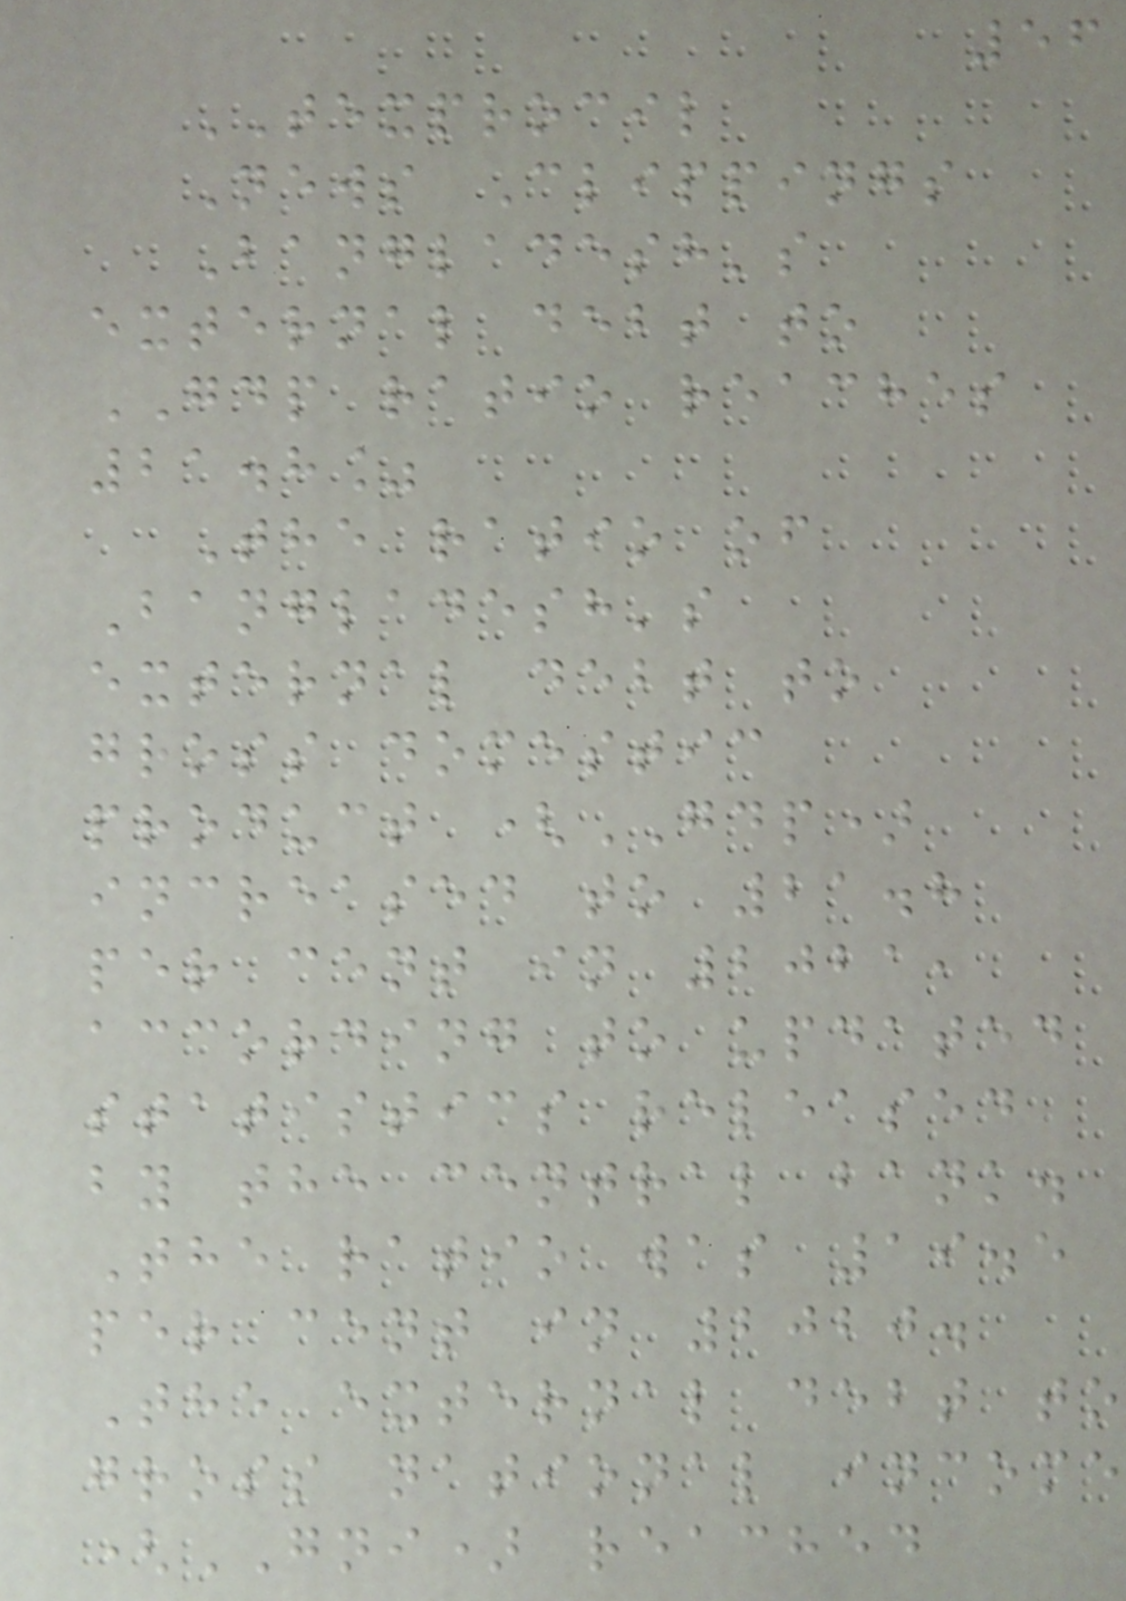56
TEXPROCIL
News Clippings
Bangladesh's
external debt to
GDP ratio reaches
21.8%
The ratio of
Bangladesh's
external debt to
gross domestic
product (GDP)
increased to 21.8
per cent in 2021,
according to updated
statistics released
by the central bank.
The ratio was 19.5
per cent in 2020.
The external debt to
gross national income
(GNI) reached
